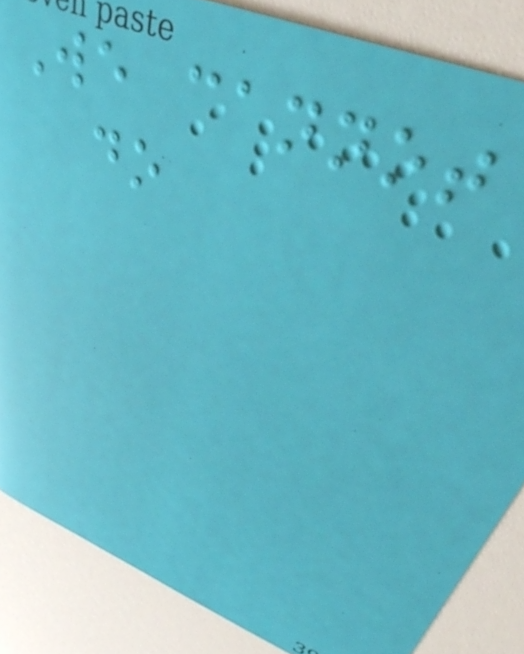We cannot
do
